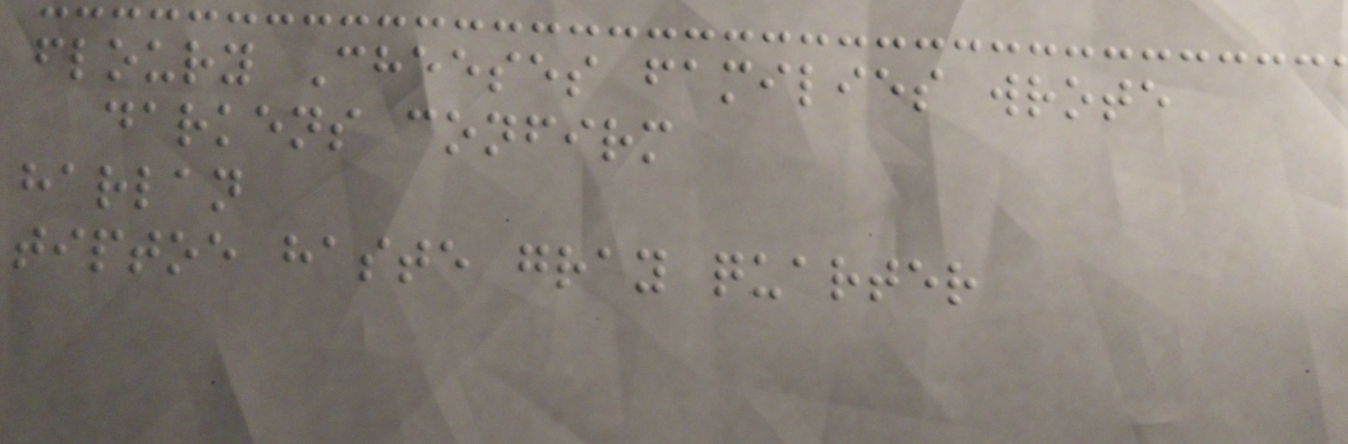floury Cheeses families wrote
darkens confirm
harlan
tiptoe haste gray quarter
